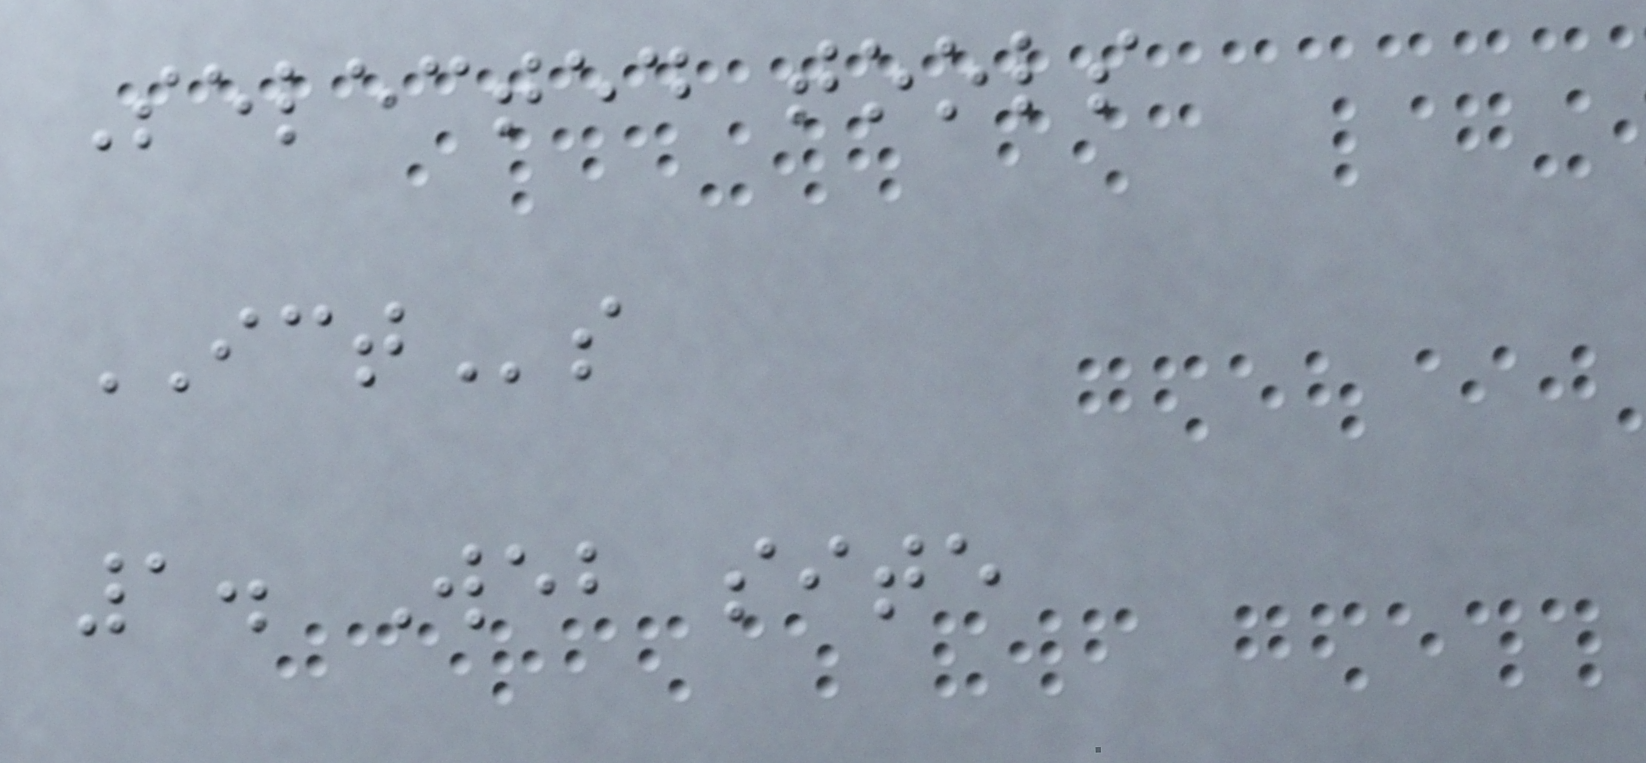Selected tools
ICTs
1. Web site
